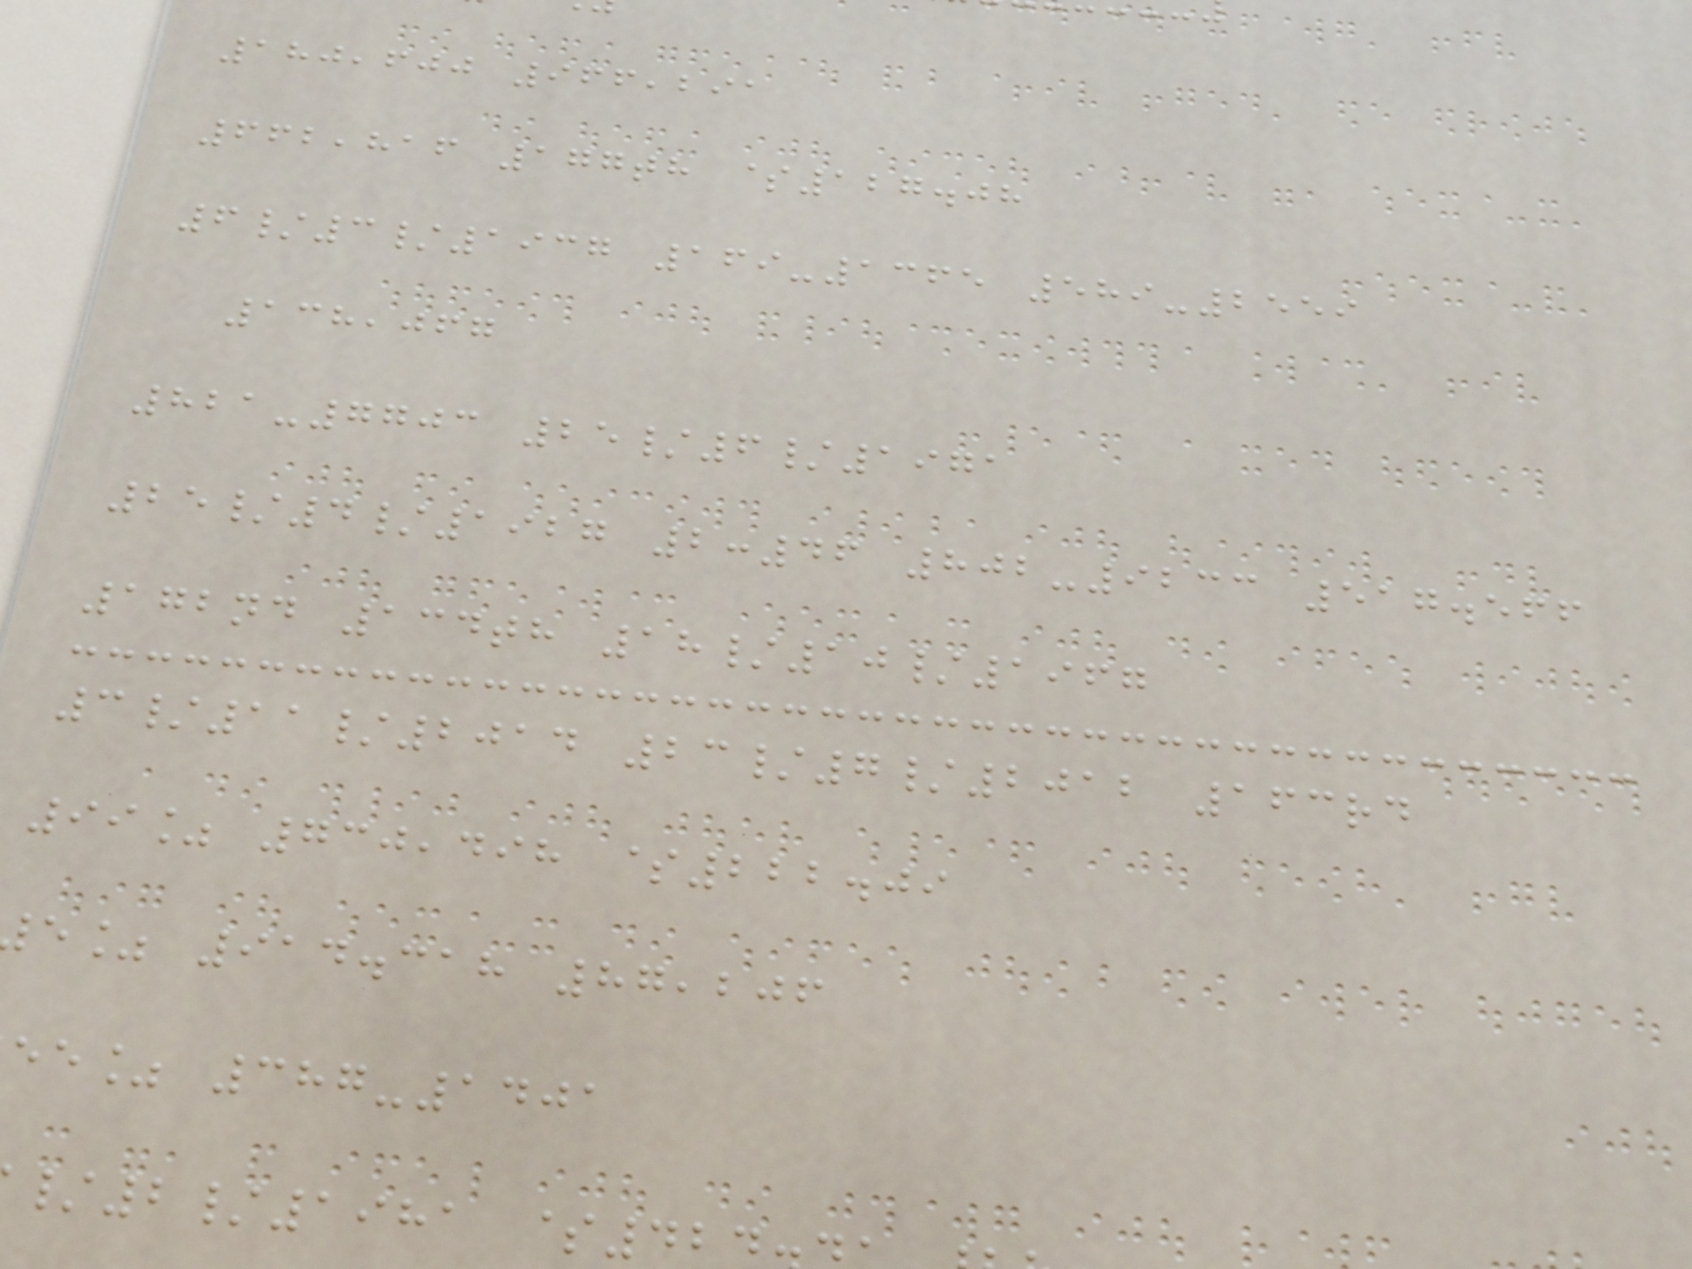180,600 966,291
662,816 177th $127.08
6/3/1937 169-1365 589-2559
138,067
821-7703 25/6/1971
25/4/1927 2:46 802-9233 517.566
172nd 134th 18/10/1967
3/11/2014 23/7/2012 163rd
99% 730,498 $222.09
e% 914.318 87,206
ee% 387-1401
/2/1981 $42
